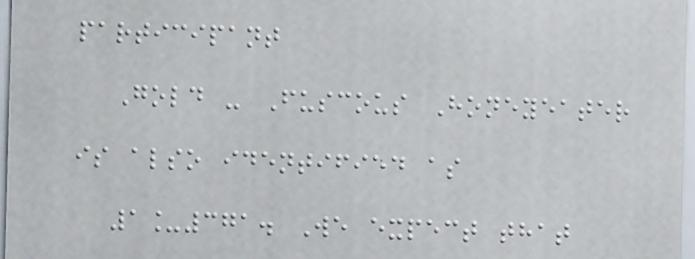participant
Gold - Fuscous Honeyeater
is also identified as
1_371. We expect that
